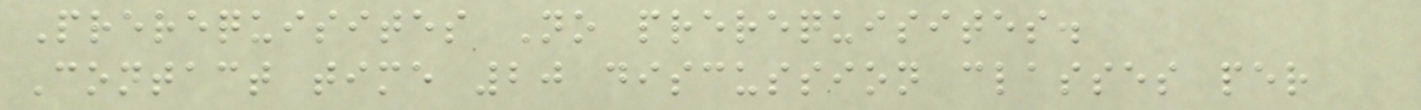Prerequisites No prerequisites.
Contact time 20 discussion classes per
